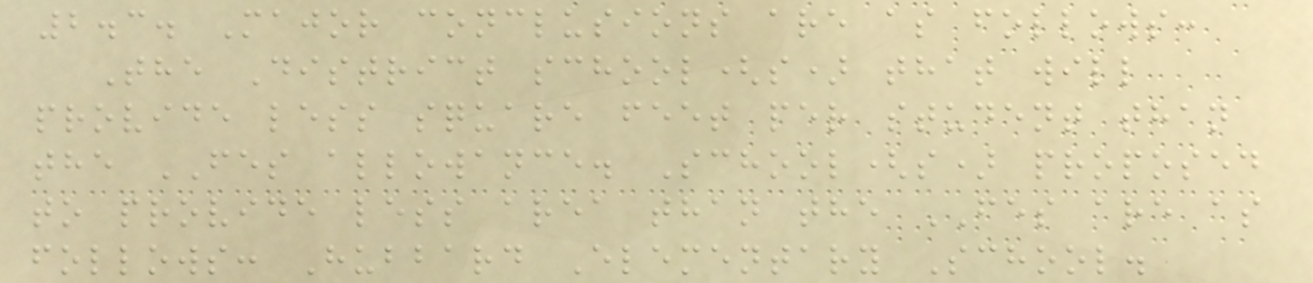2.3. Major conclusions are as follows:
The District school(s) that will
provide less square feet per student than
the FES allowance. School(s) proposed
to provide less area than the FES are as
follows: Hubbard Elementary School.
